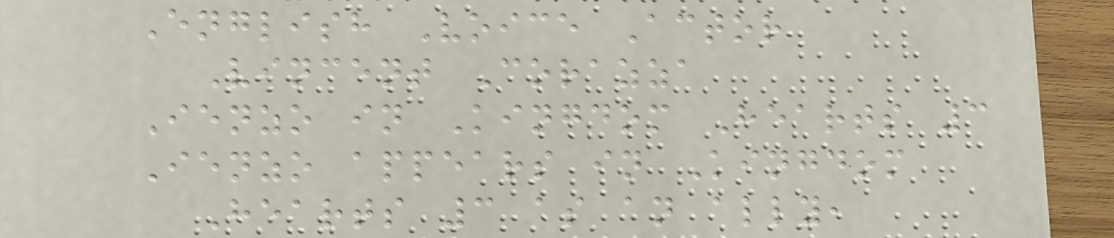English Voice Actor
Vincent Corazza
Ienzo in Kingdom Hearts 3
Ienzo appears in Kingdom
Hearts 3 as an ally,
